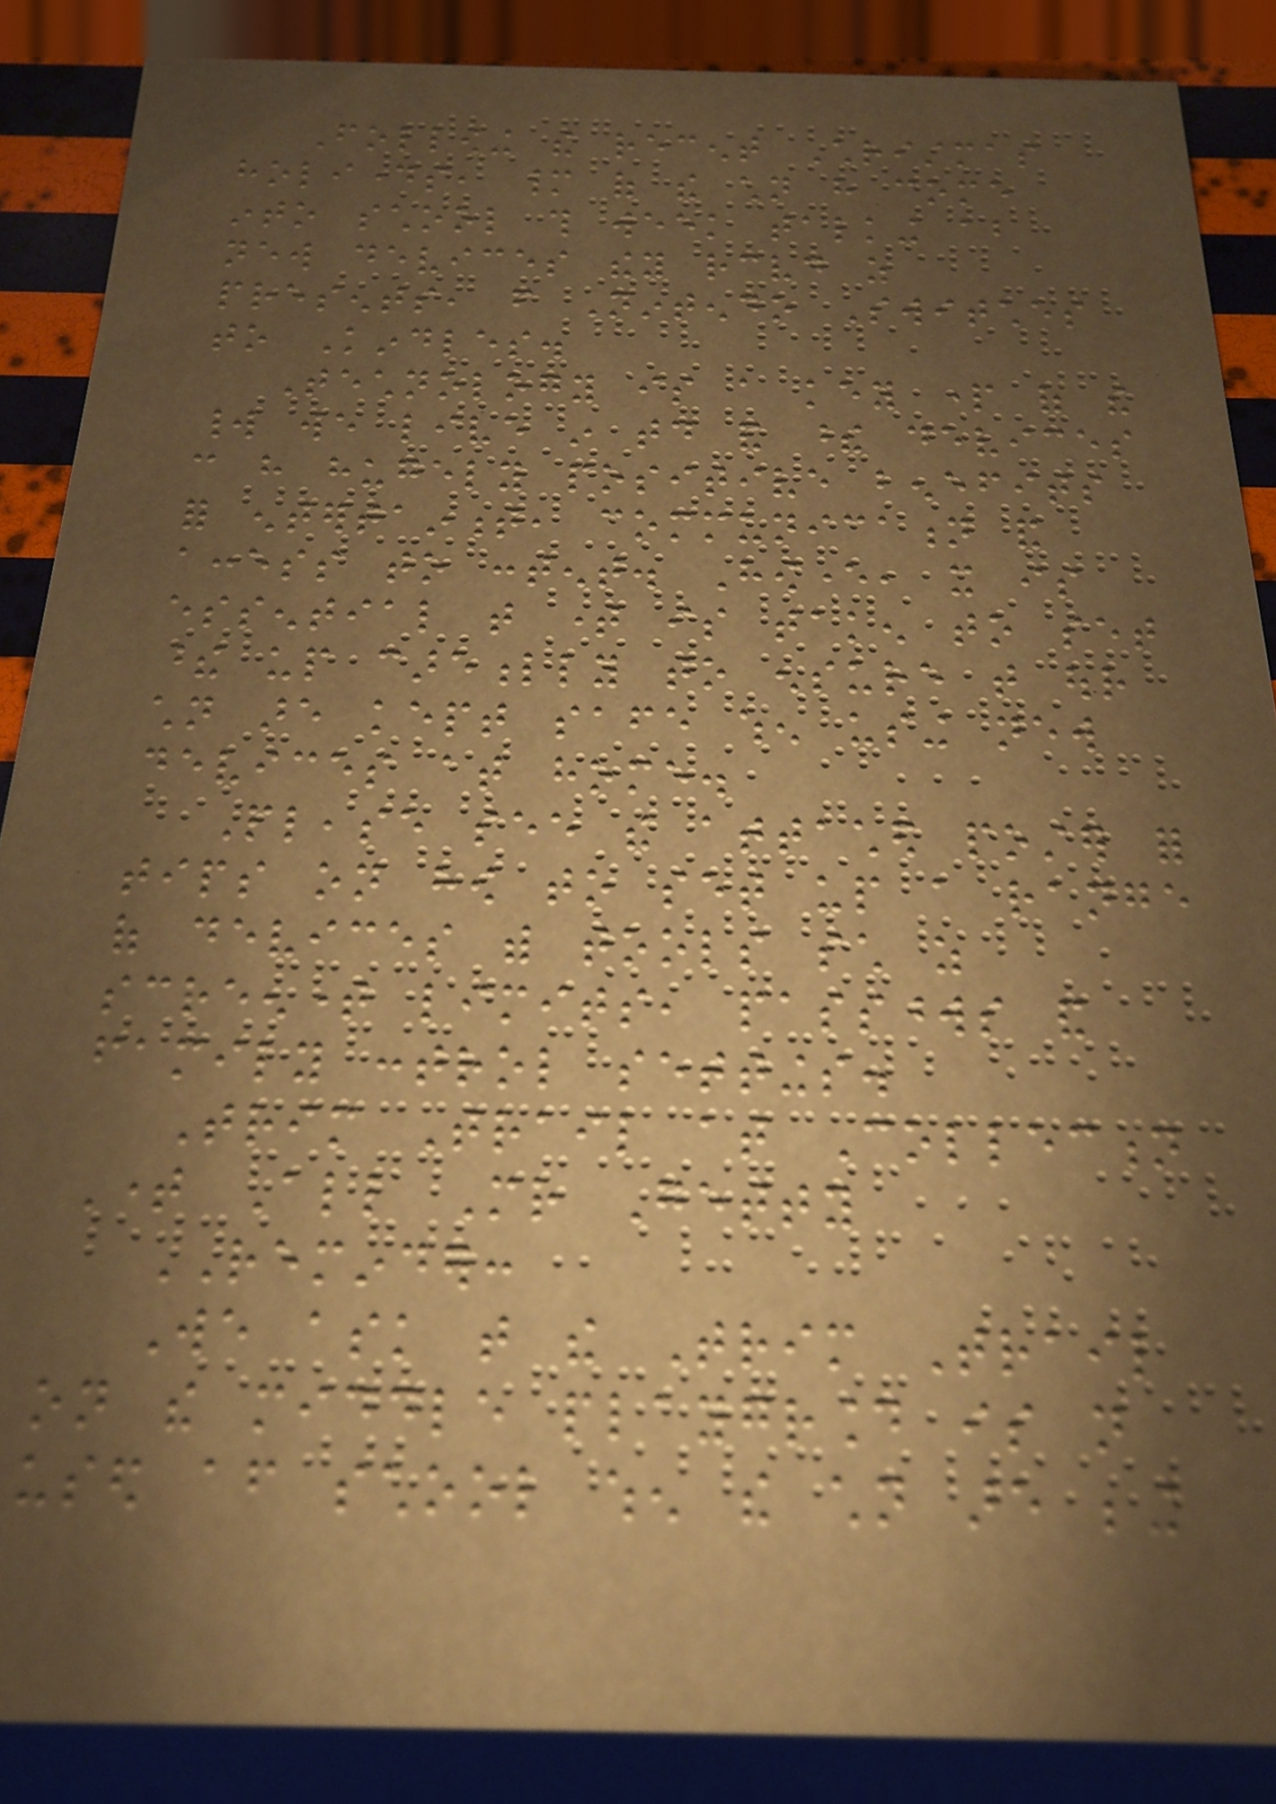Following the recent Christmas
holidays, many of the children have come
into school this week talking about
new devices they received as
presents, from Nintendo Switches
to Kindles.
Technology is a key part of the
world we live in today and these devices
can have hugely positive benefits
for entertainment, communication and
access to content. However, it is
essential that time is taken to set
these up carefully to ensure that our
children are kept safe when using new
devices at home.
Please see the attached poster for
tips on how to set up a range
of devices with tools such as
screentime limits, passwords and
family control settings.
Trim Trail at Collection
Time All Mr Getty
REMINDER:
We ask that the Trim Trail
on the middle playground is not
used after school when the children are being
